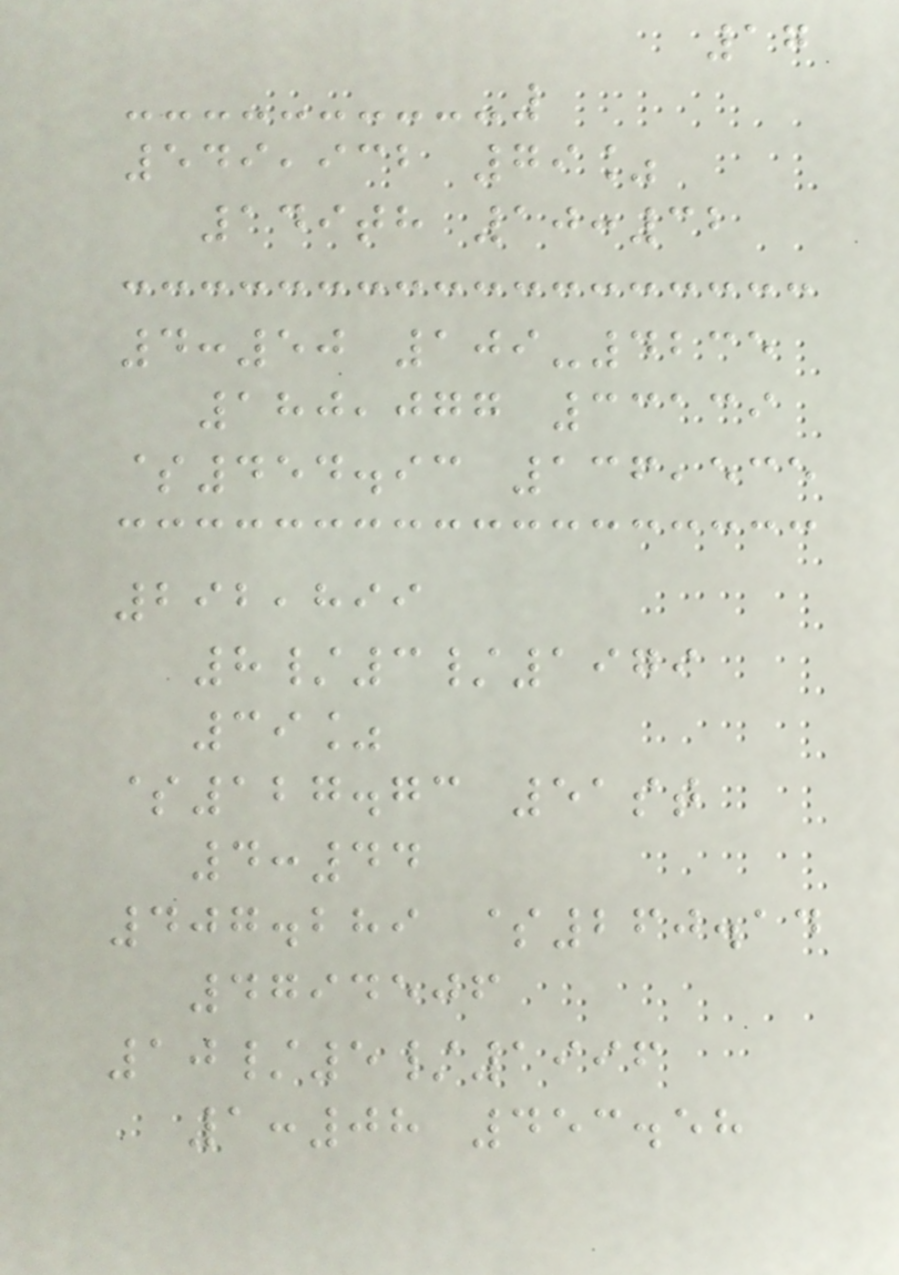17
549,932 79%
149th 10:32
4:50 109-4235
180,077 33139
$454.93 136,535
292,899
8/3/1979
39%
$127.73 51st
4:44
407.289 $260.14
4794506
10/5/1996
1:08 453.58
